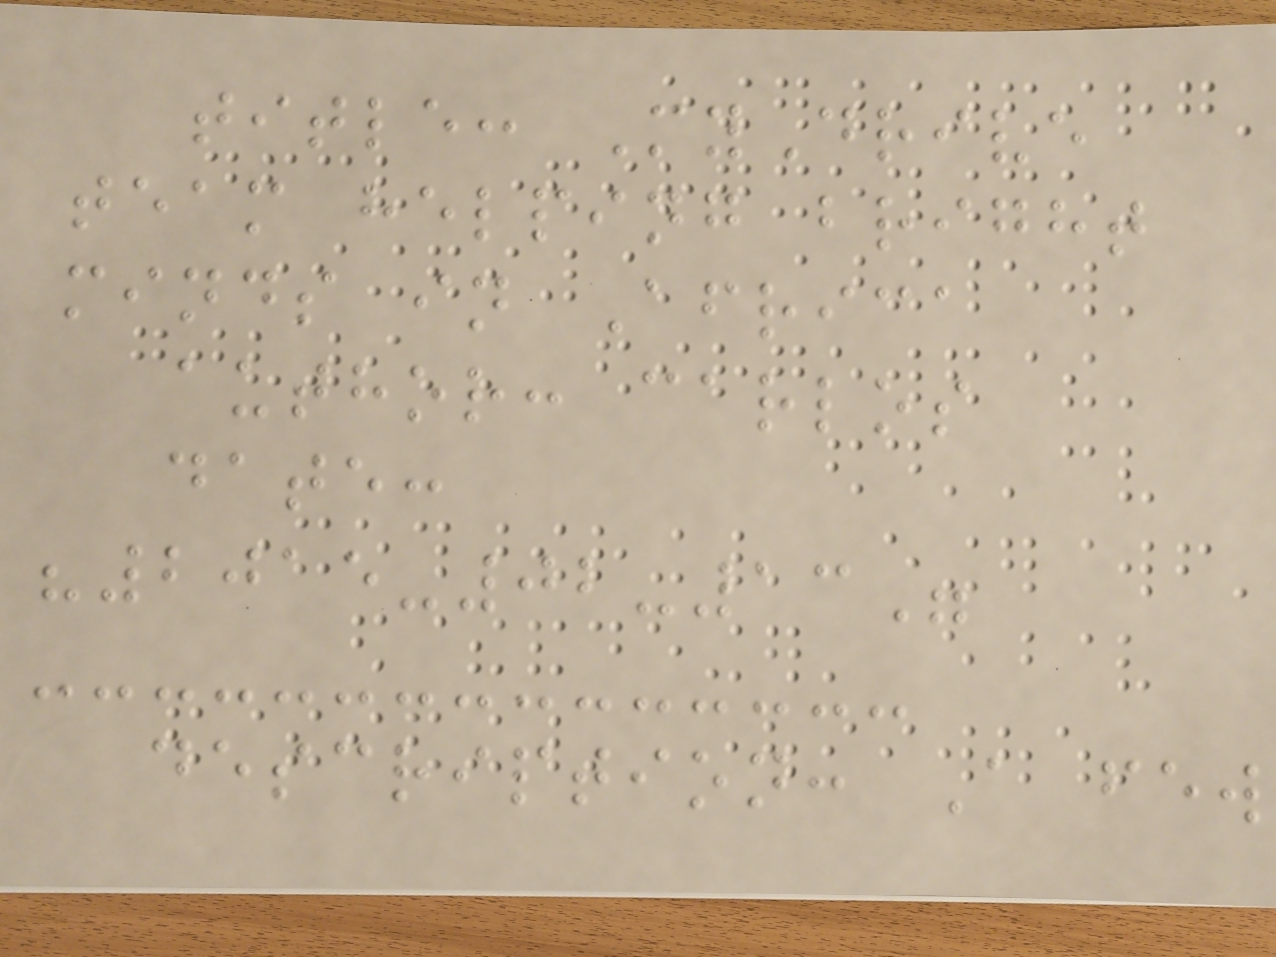title: MyDrive
team helping bright
minds in Africa
author: carlos
date:
"2015-02-13"
description: A few
